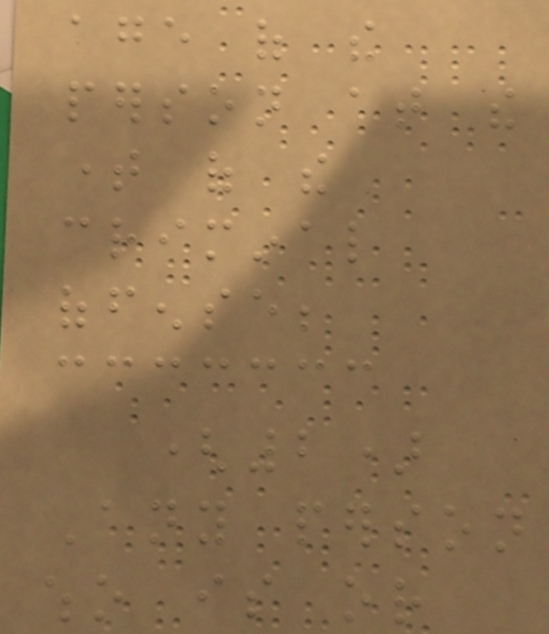age of the
person at the
time of the
criminal
offense;
(2)
Any person
who is or
